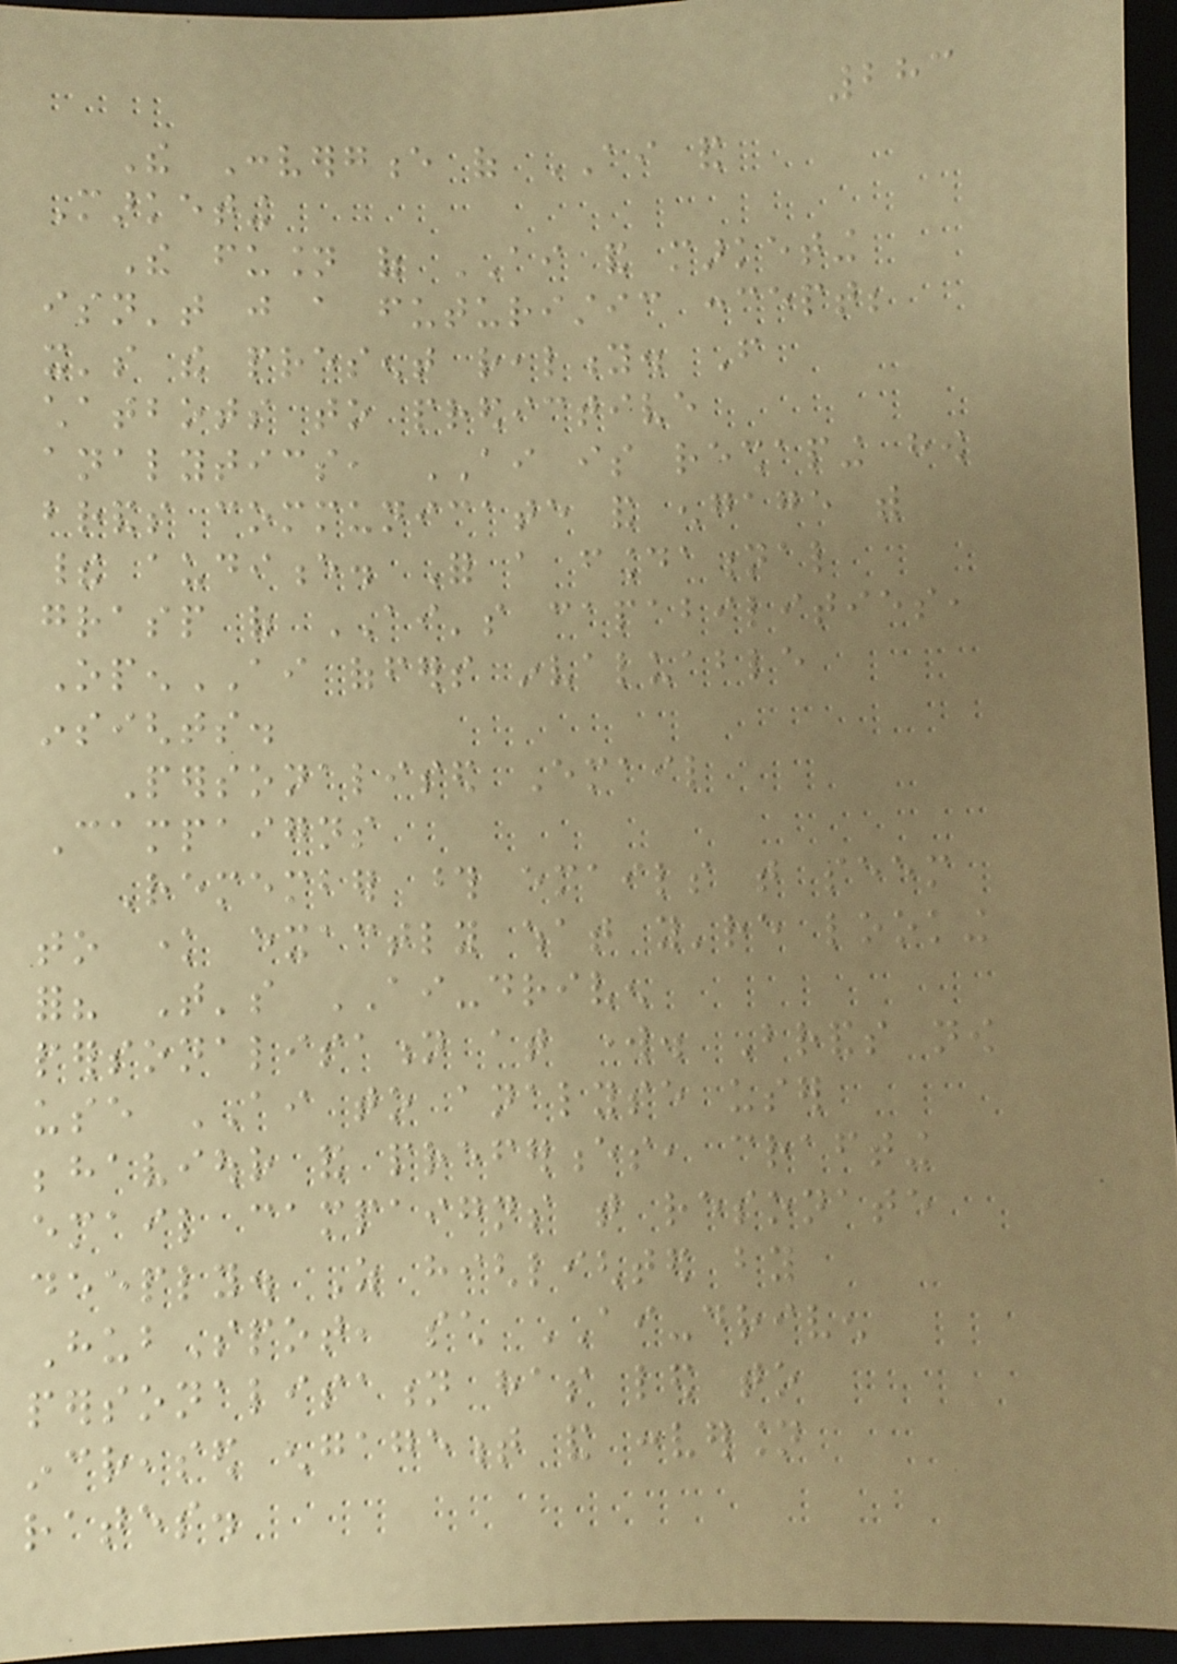283
The Convergence of AI and
Marketing
The fusion of AI and marketing
isn't just a futuristic concept;
it's the present reality. From
chatbots to predictive
analytics, AI is reshaping how
brands communicate and engage with
their audience. For a foundational
grasp of AI's capabilities,
OpenAI offers invaluable
insights.
Personalised Email
Campaigns
Remember those emails that seem
to know exactly what you're looking
for? That's AI-driven
personalisation at work. Brands now
use AI to analyse user
behaviour and preferences, crafting
email campaigns that resonate
deeply. As highlighted by
HubSpot, such AI-driven
personalisation has led to
increased engagement and conversion
rates.
